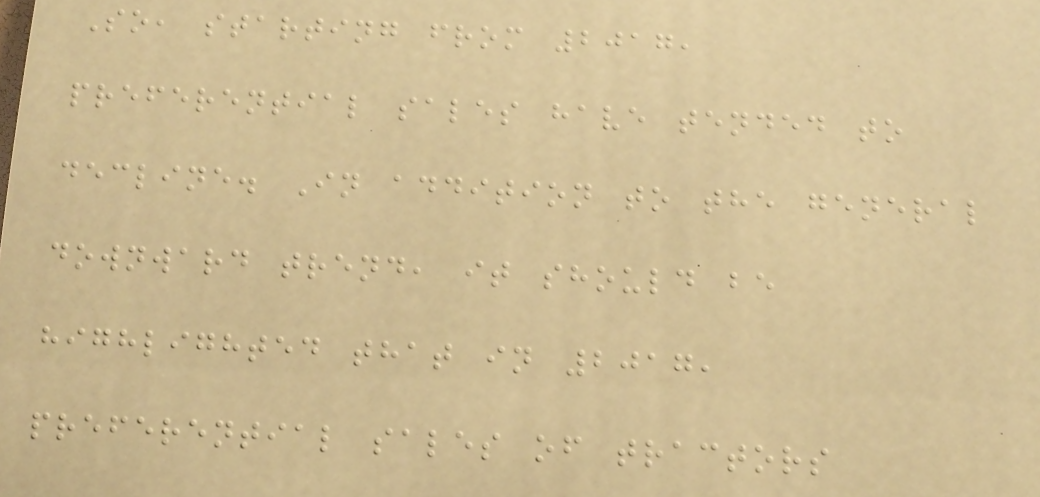So, starting from 2017,
preferential sales have tended to
decline. In addition to the general
downward trend, it should be
highlighted that in 2017,
preferential sales of tractors
